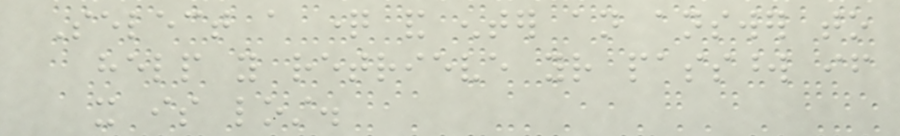Select a question and enter an answer to
help you retrieve your password if
it is lost.
